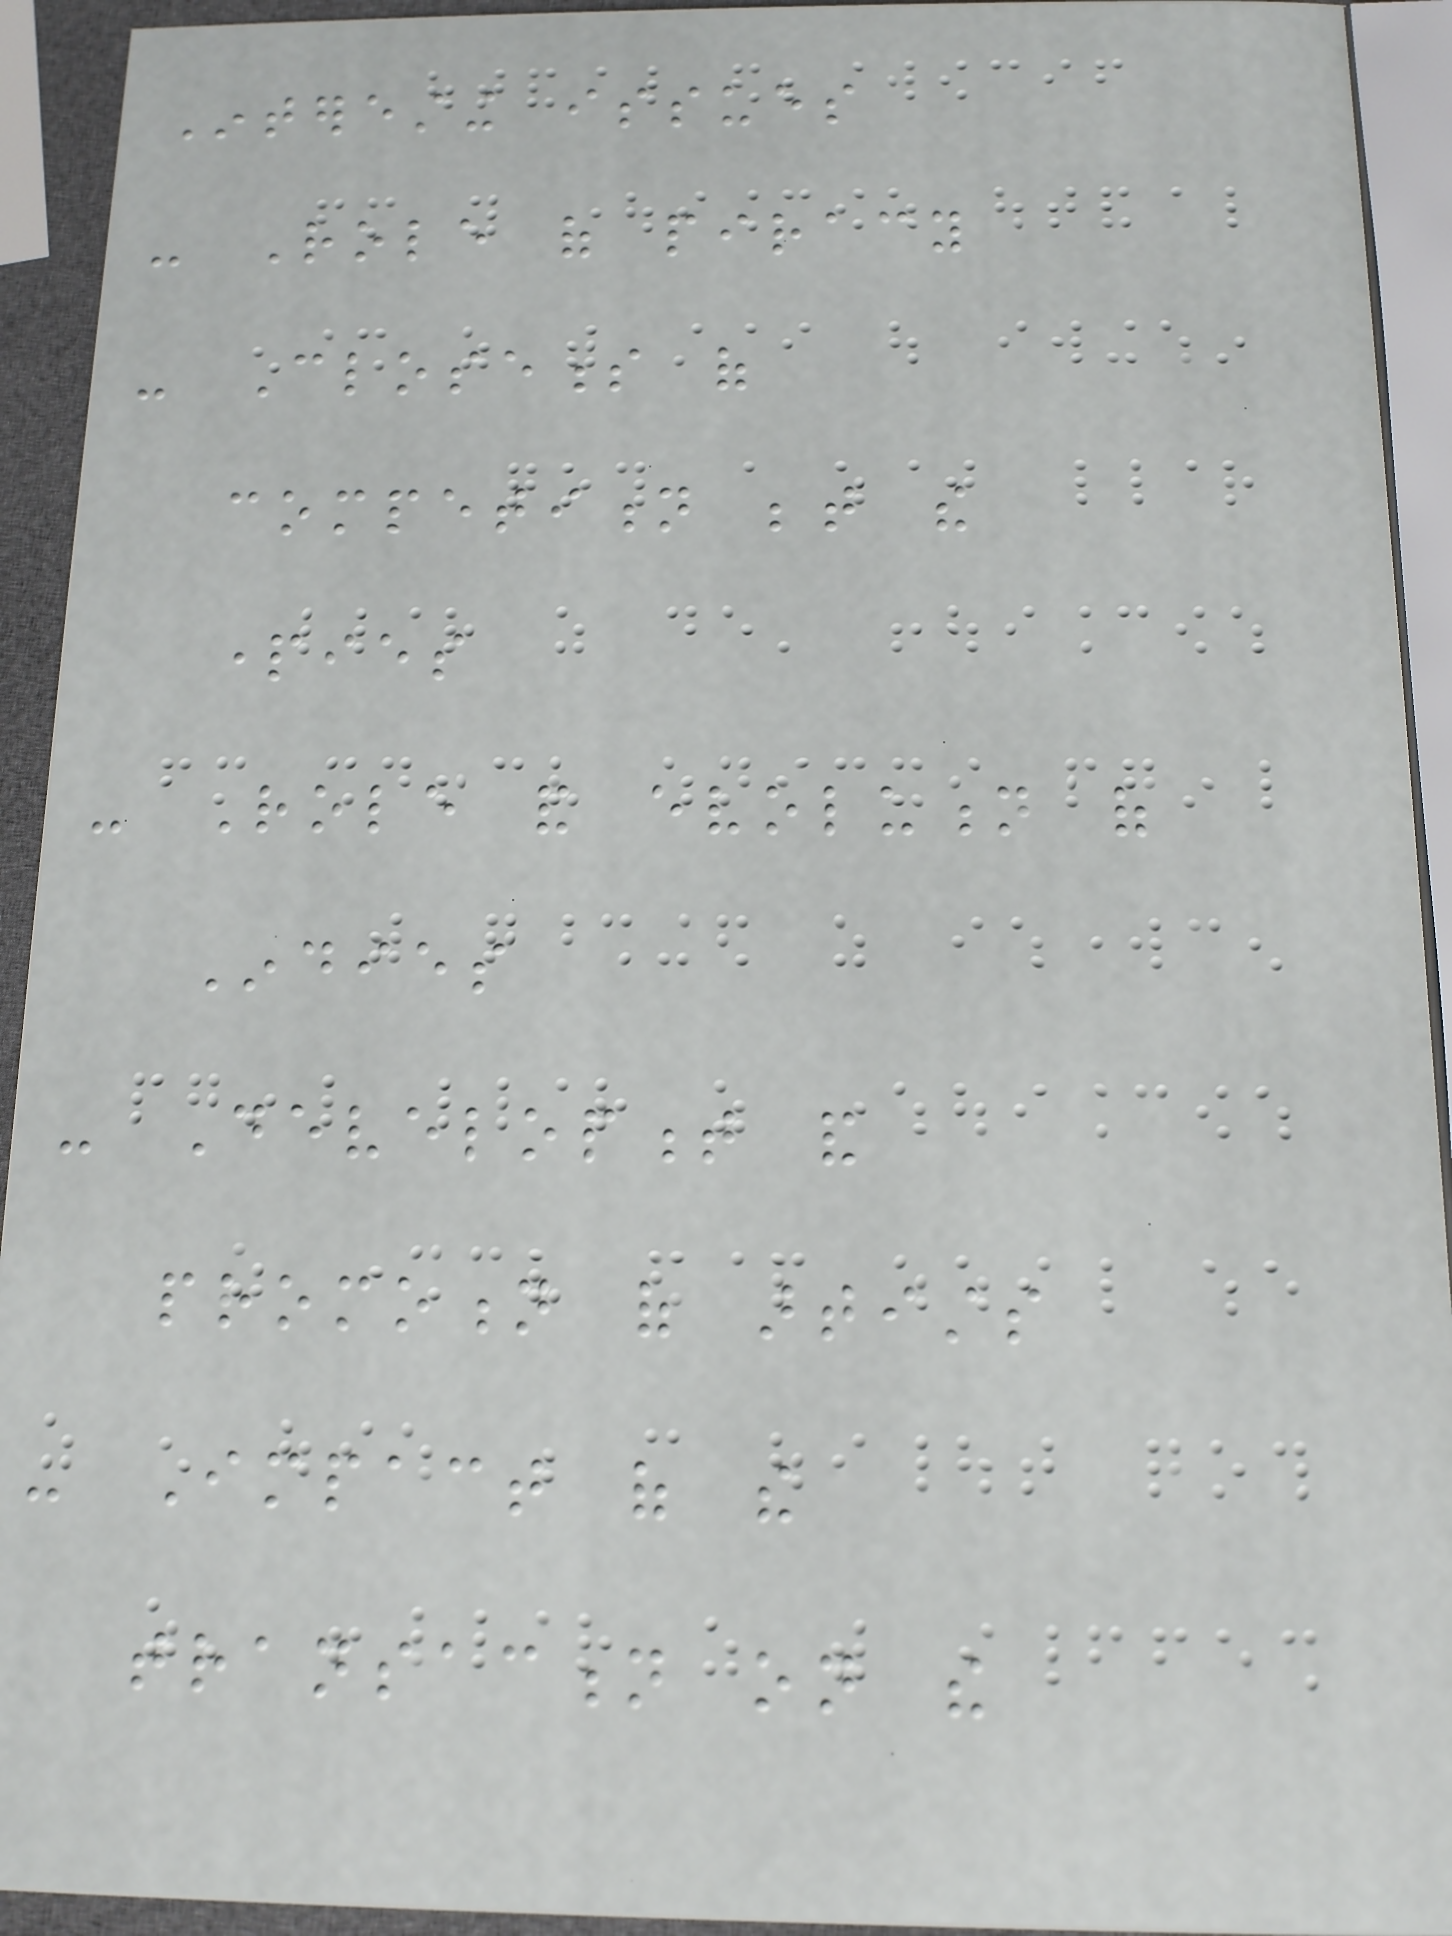Interesting issues
- Role of piracy
- Closeness of
competition between the
parties
- Role and evolution of
Indies
- Development and
promotion of artists
- Impact of the
transaction on the
